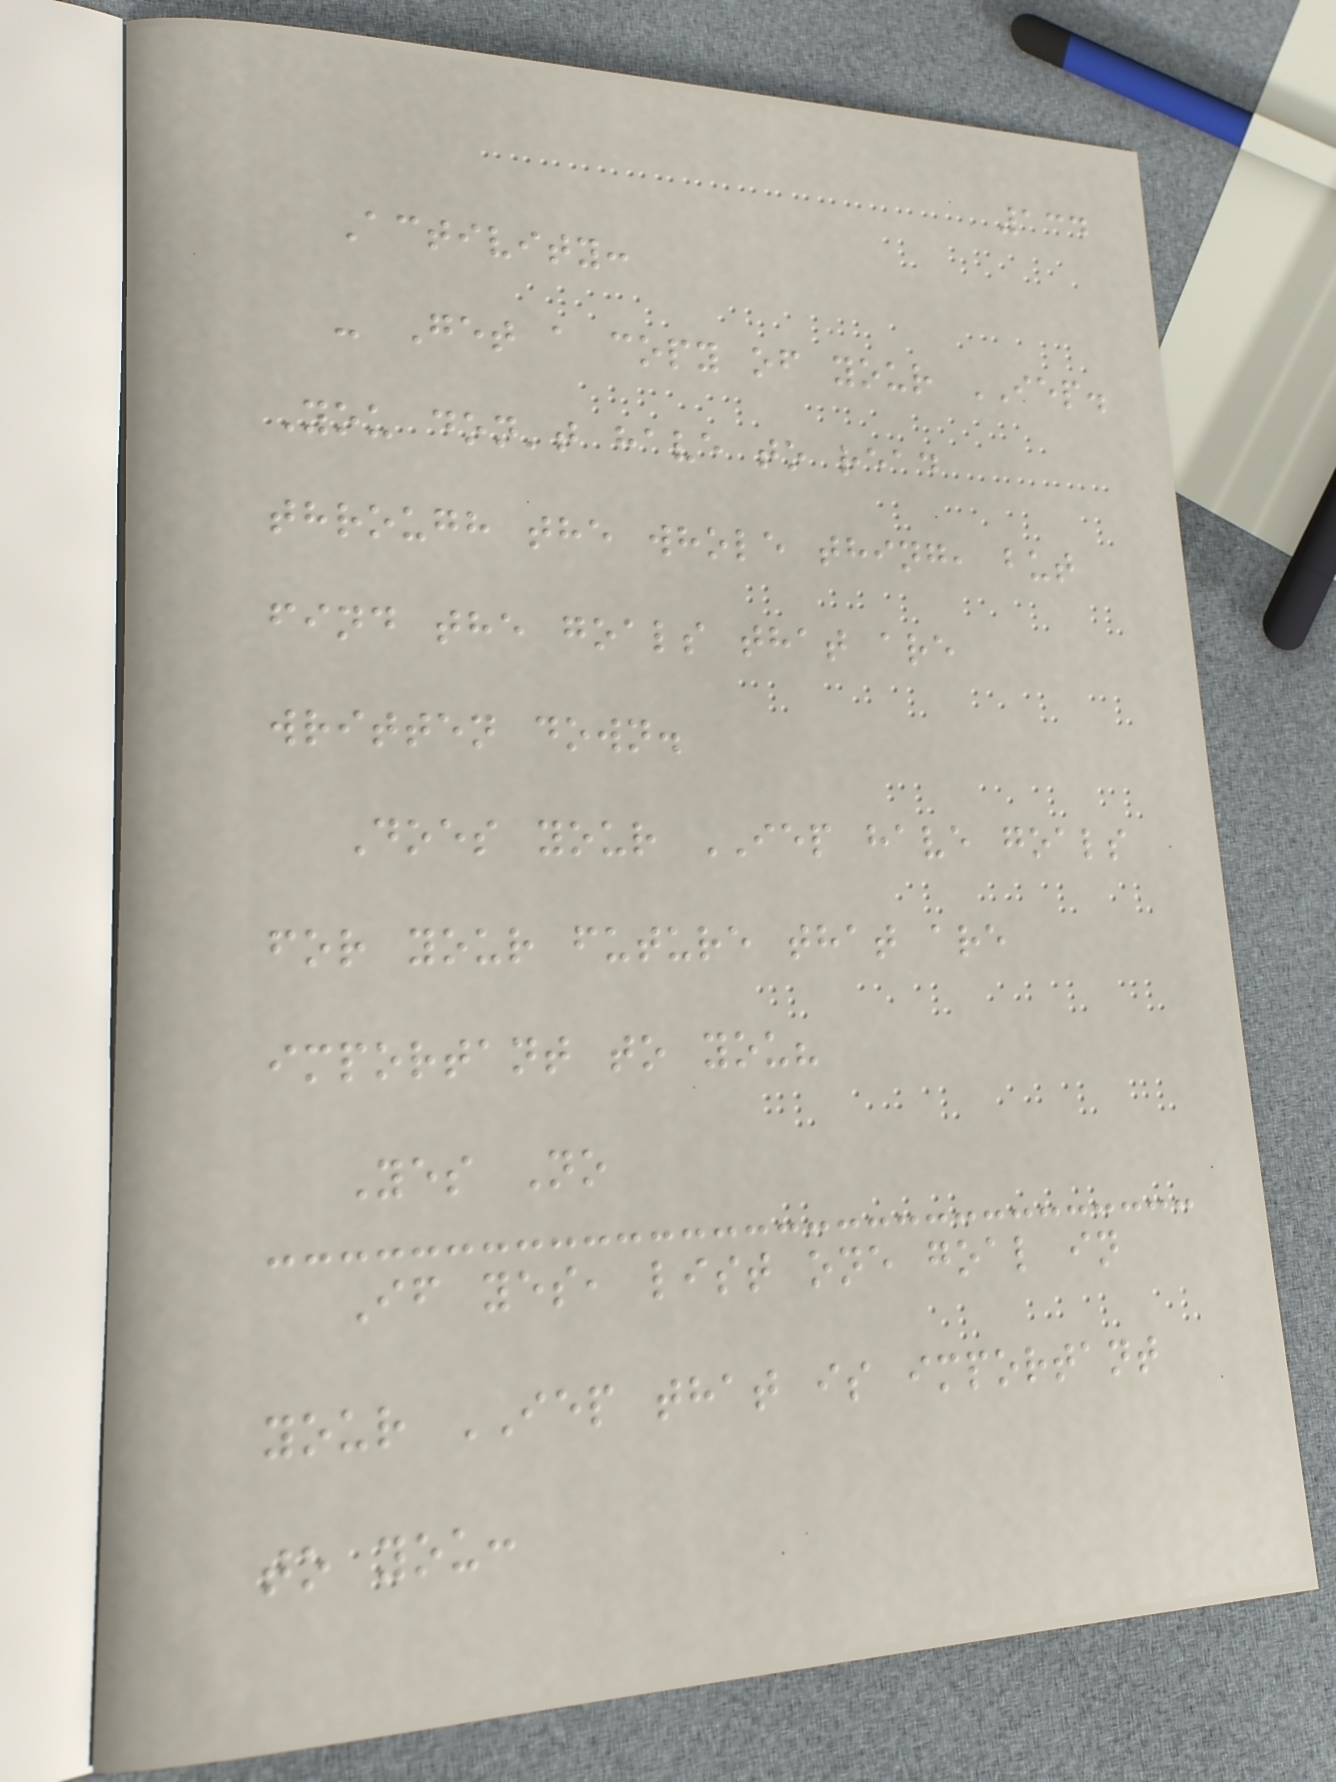134
Activity:
- Get a copy of your IEP.
You don't have to read
through the whole thing, but
find the goals that are
written down.
Does your IEP have goals
for your future that are
important to you?
Yes No
If yes, list one goal in
your IEP that is important
to you:
